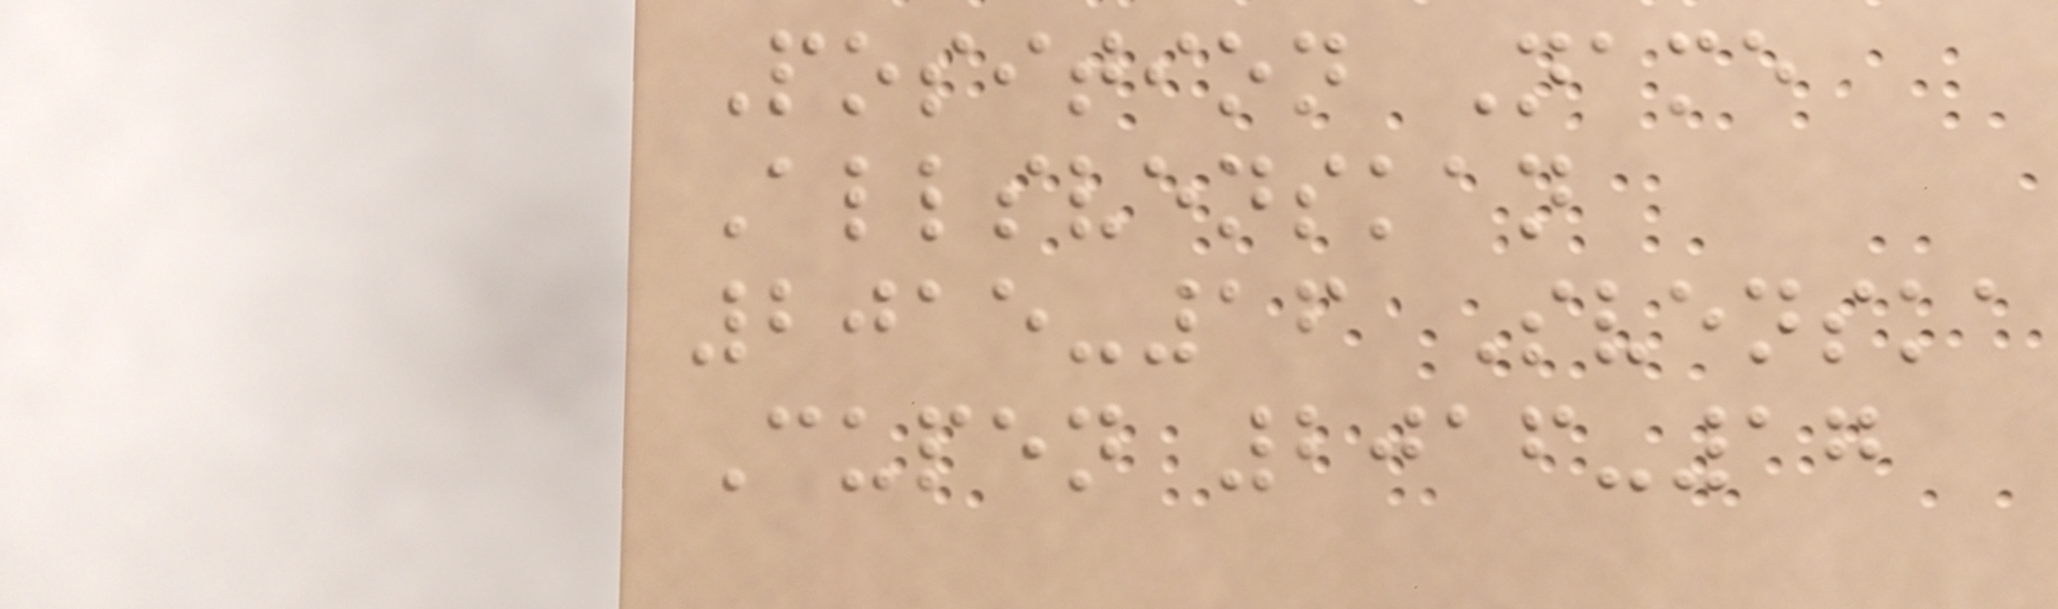Position Name
Allsvenskan
2015-16 Svenska
Cupen 2016-17
